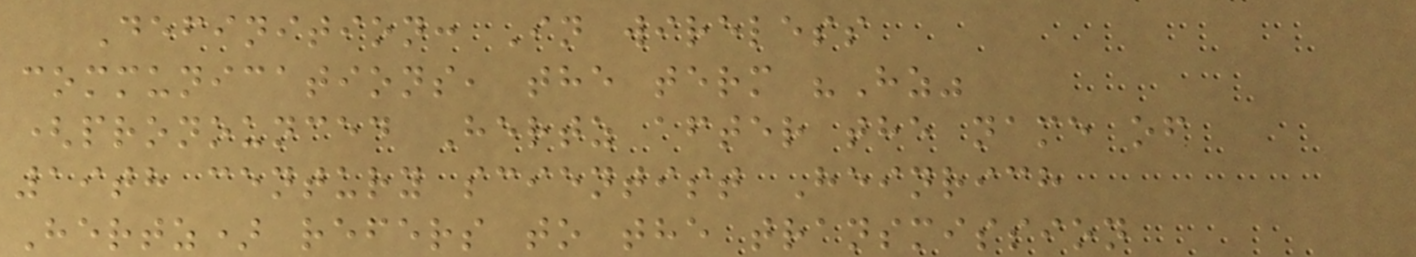Definition: In wireless
communications, the term "Hz"
(pronounced Hertz after the name of
19th century scientist Heinrich
Hertz) refers to the transmission
